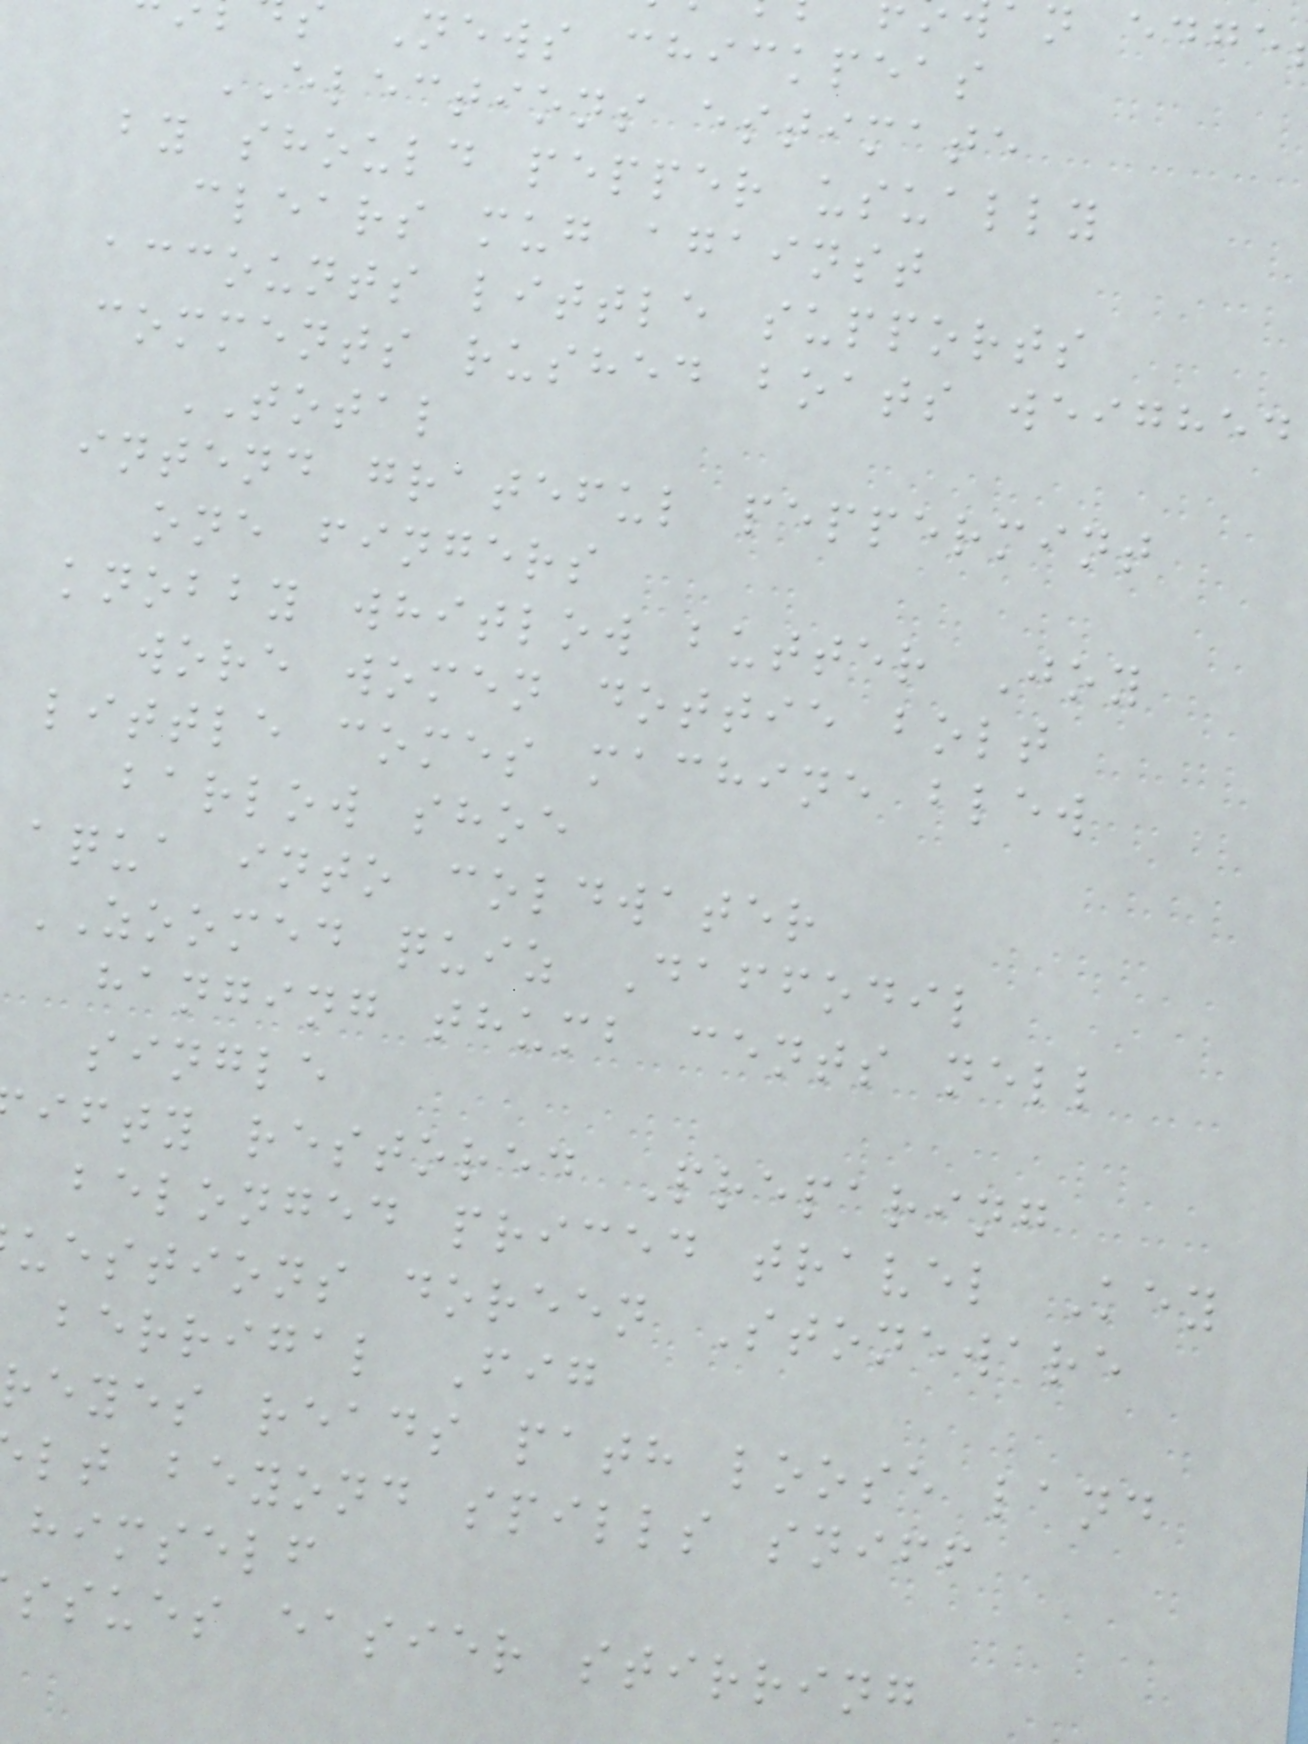News chickpeas
ELECTIONS estimate
by should pepper usually
clears mug against
accounts little supports
comments rushed boats weighed
TOTAL
intend grateful peppermint
one fingers
knobby whitlow butter Joy
wore women dottie bolt
little comes machine blew
barlow shoe
aqua into coldwater
ZOOMED quiz Daffodil
hanging thumb cents nell
single
ifty restored Preparing
belonged priced travel Key
uestions doreen Stoneware
berrigal Fig
reyes reads path loose land
lt beyond spills sniff
himself
ssues easier stirring
